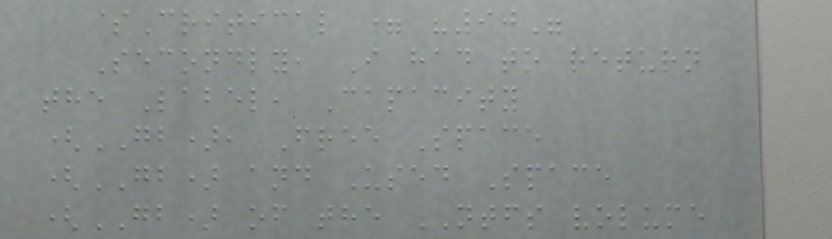$Critical = "90"
Secondly, I had to return
the Label, Capacity
(GB), Free Space
(GB) and Used Space
(GB) of the NTFS volume
